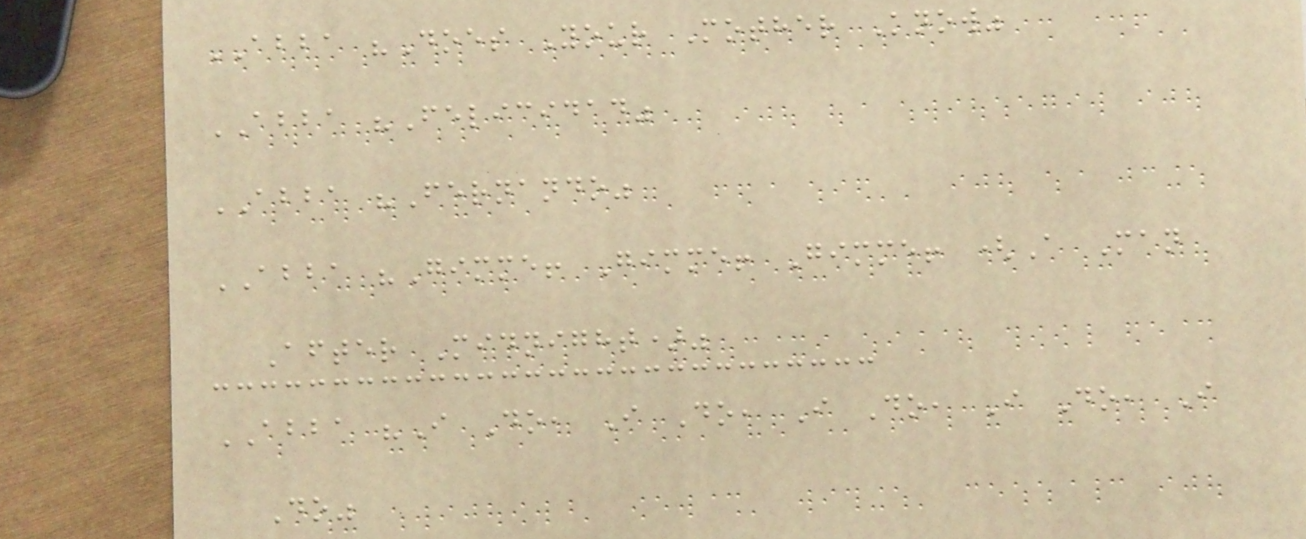ABBA "Does Your Mother Know"
ABBA "Felicidad"
ABBA "Fernando"
ABBA "Gimme! Gimme! Gimme! (A Man
After Midnight)"
ABBA "I Do, I Do, I Do, I Do, I
Do"
